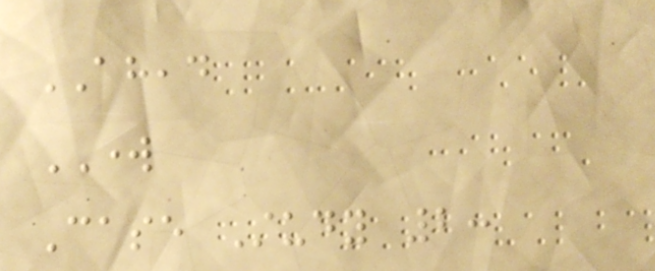AHEAD
WORK
Case Study 2:
